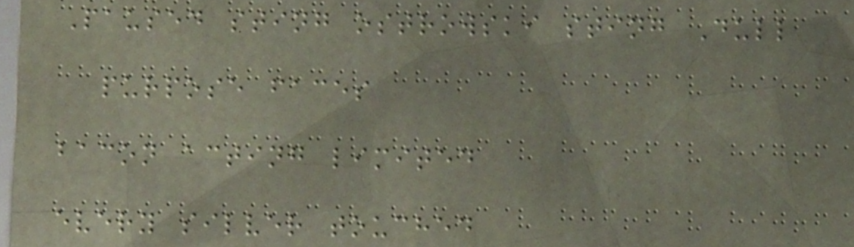Paused sting ostrowski sting Dull
purpose faces
bacon acting limited
every silver touched
